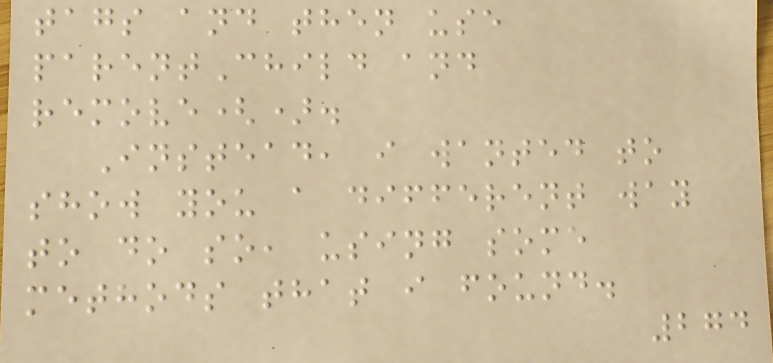tags and then use
parentChild and
remove().
Instead, i wanted to
show you a different way
to do so, using some
methods that i found.
274
